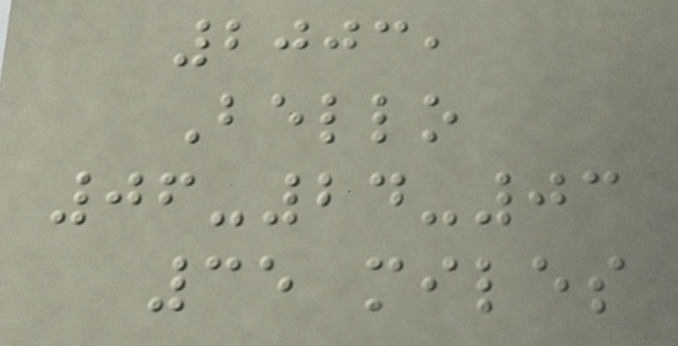2003,
Bello
06-24-03
35 miles
